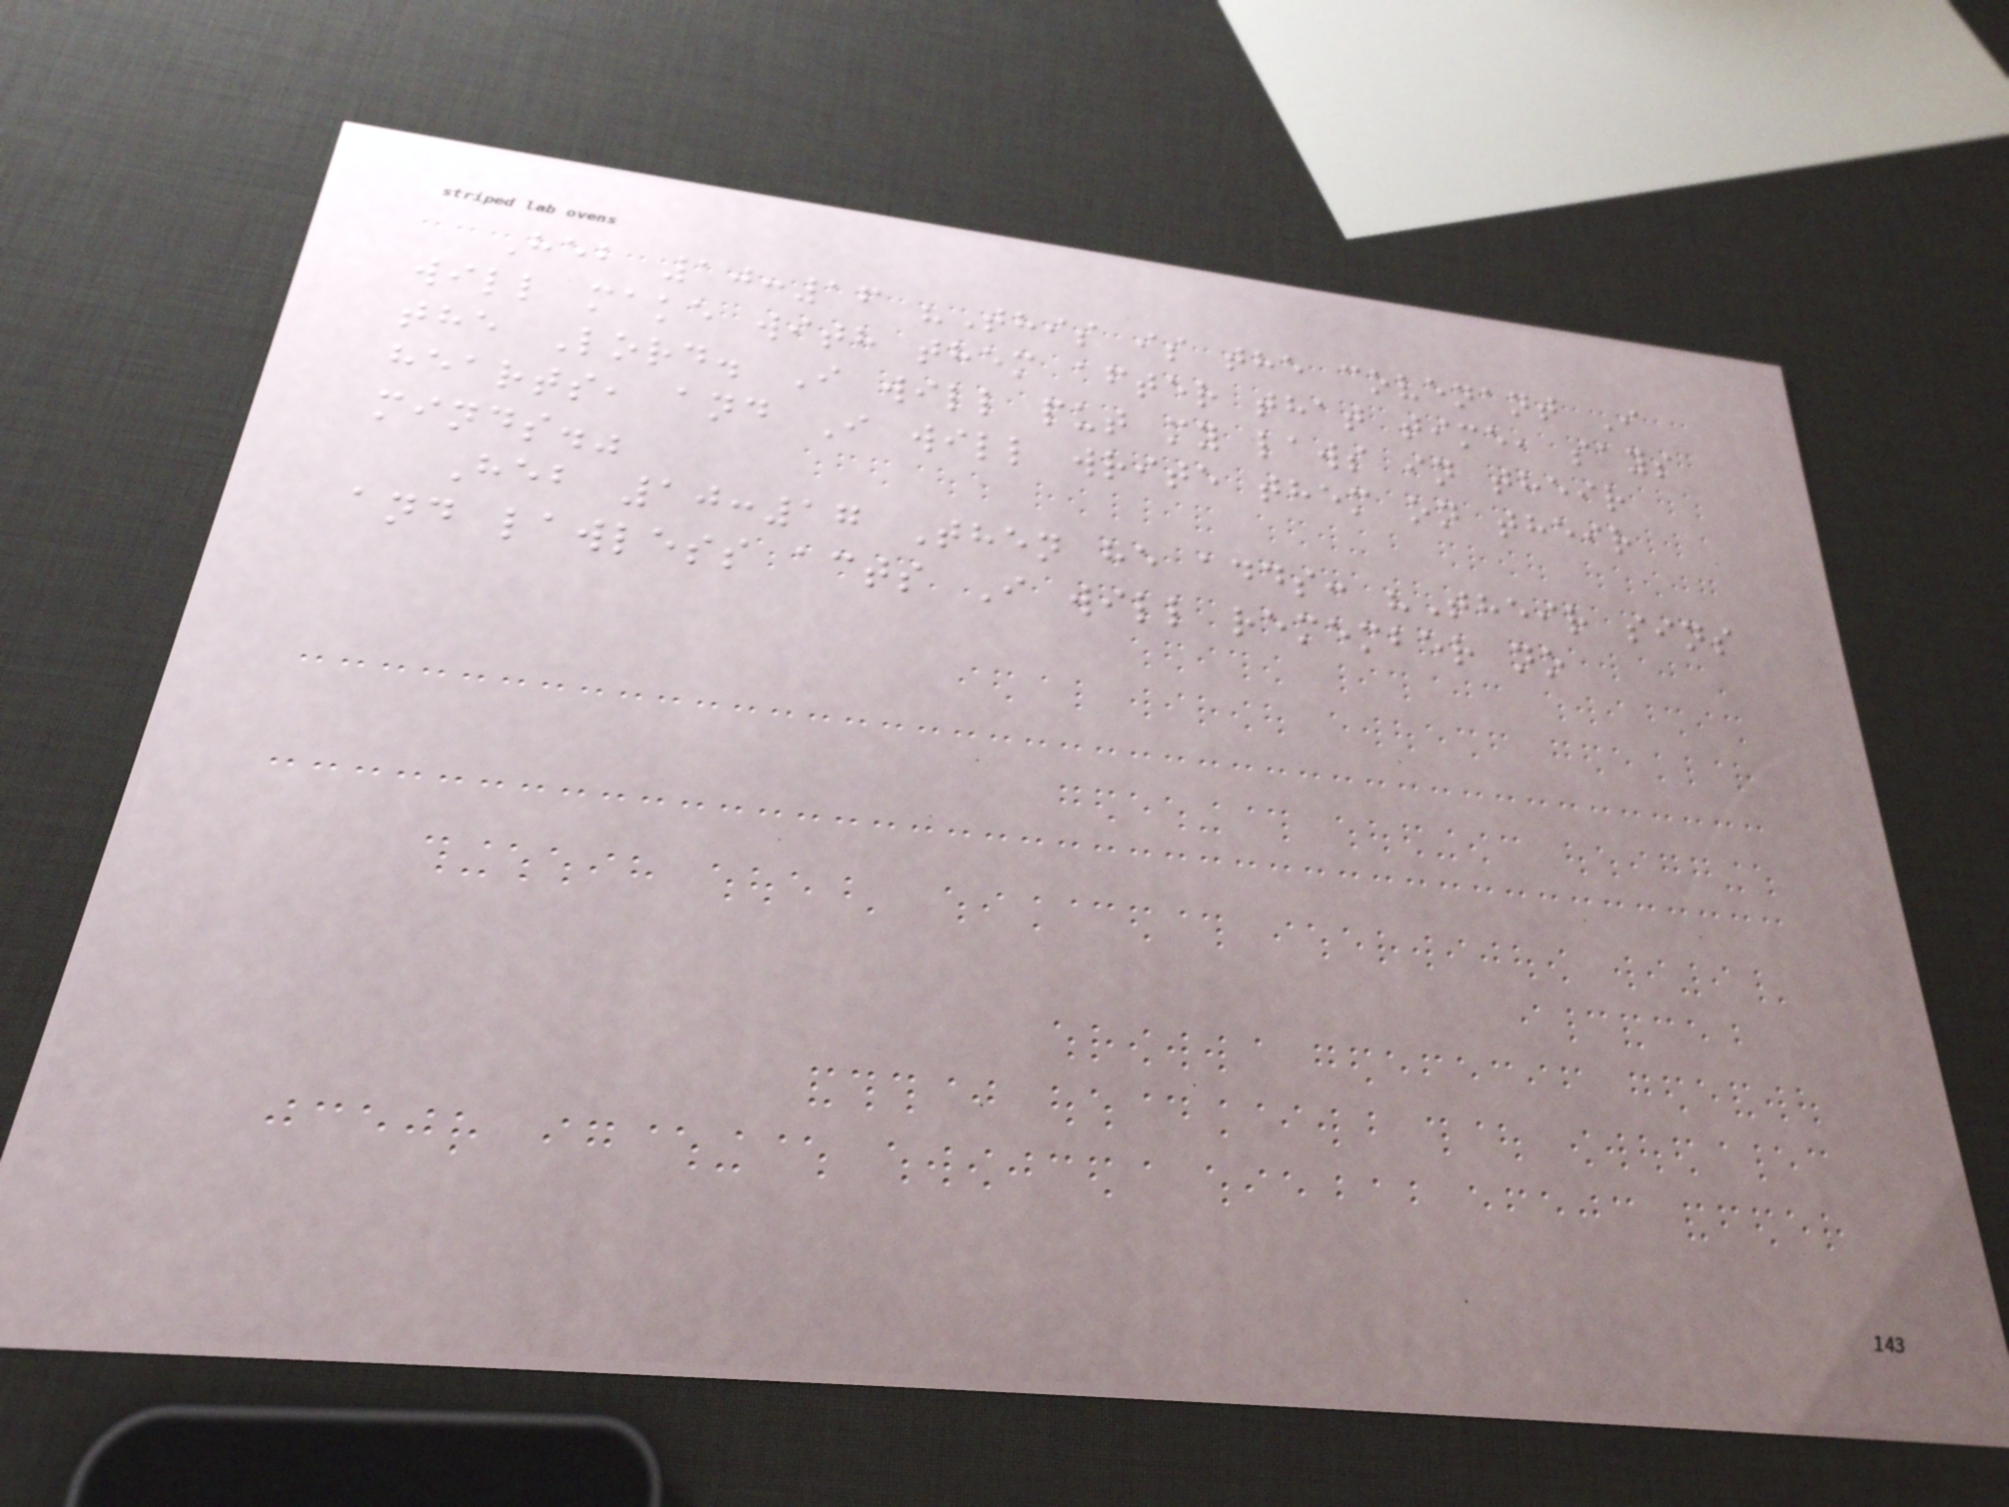Heb 10:16 "This is the covenant I
will make with them after that time, says
the Lord. I will put my laws in their
hearts, and I will write them on their
minds."
Heb 10:17 Then he adds: "Their sins
and lawless acts I will remember no
